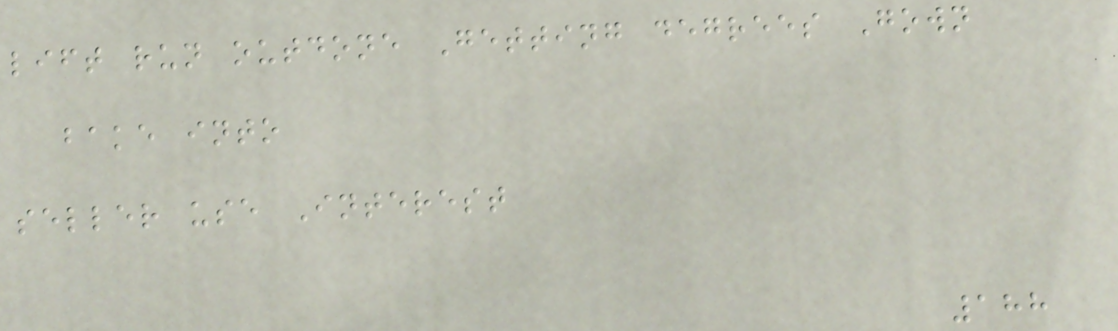lift run outdone Getting degrees Gown
bake into
seller use Interest
188
